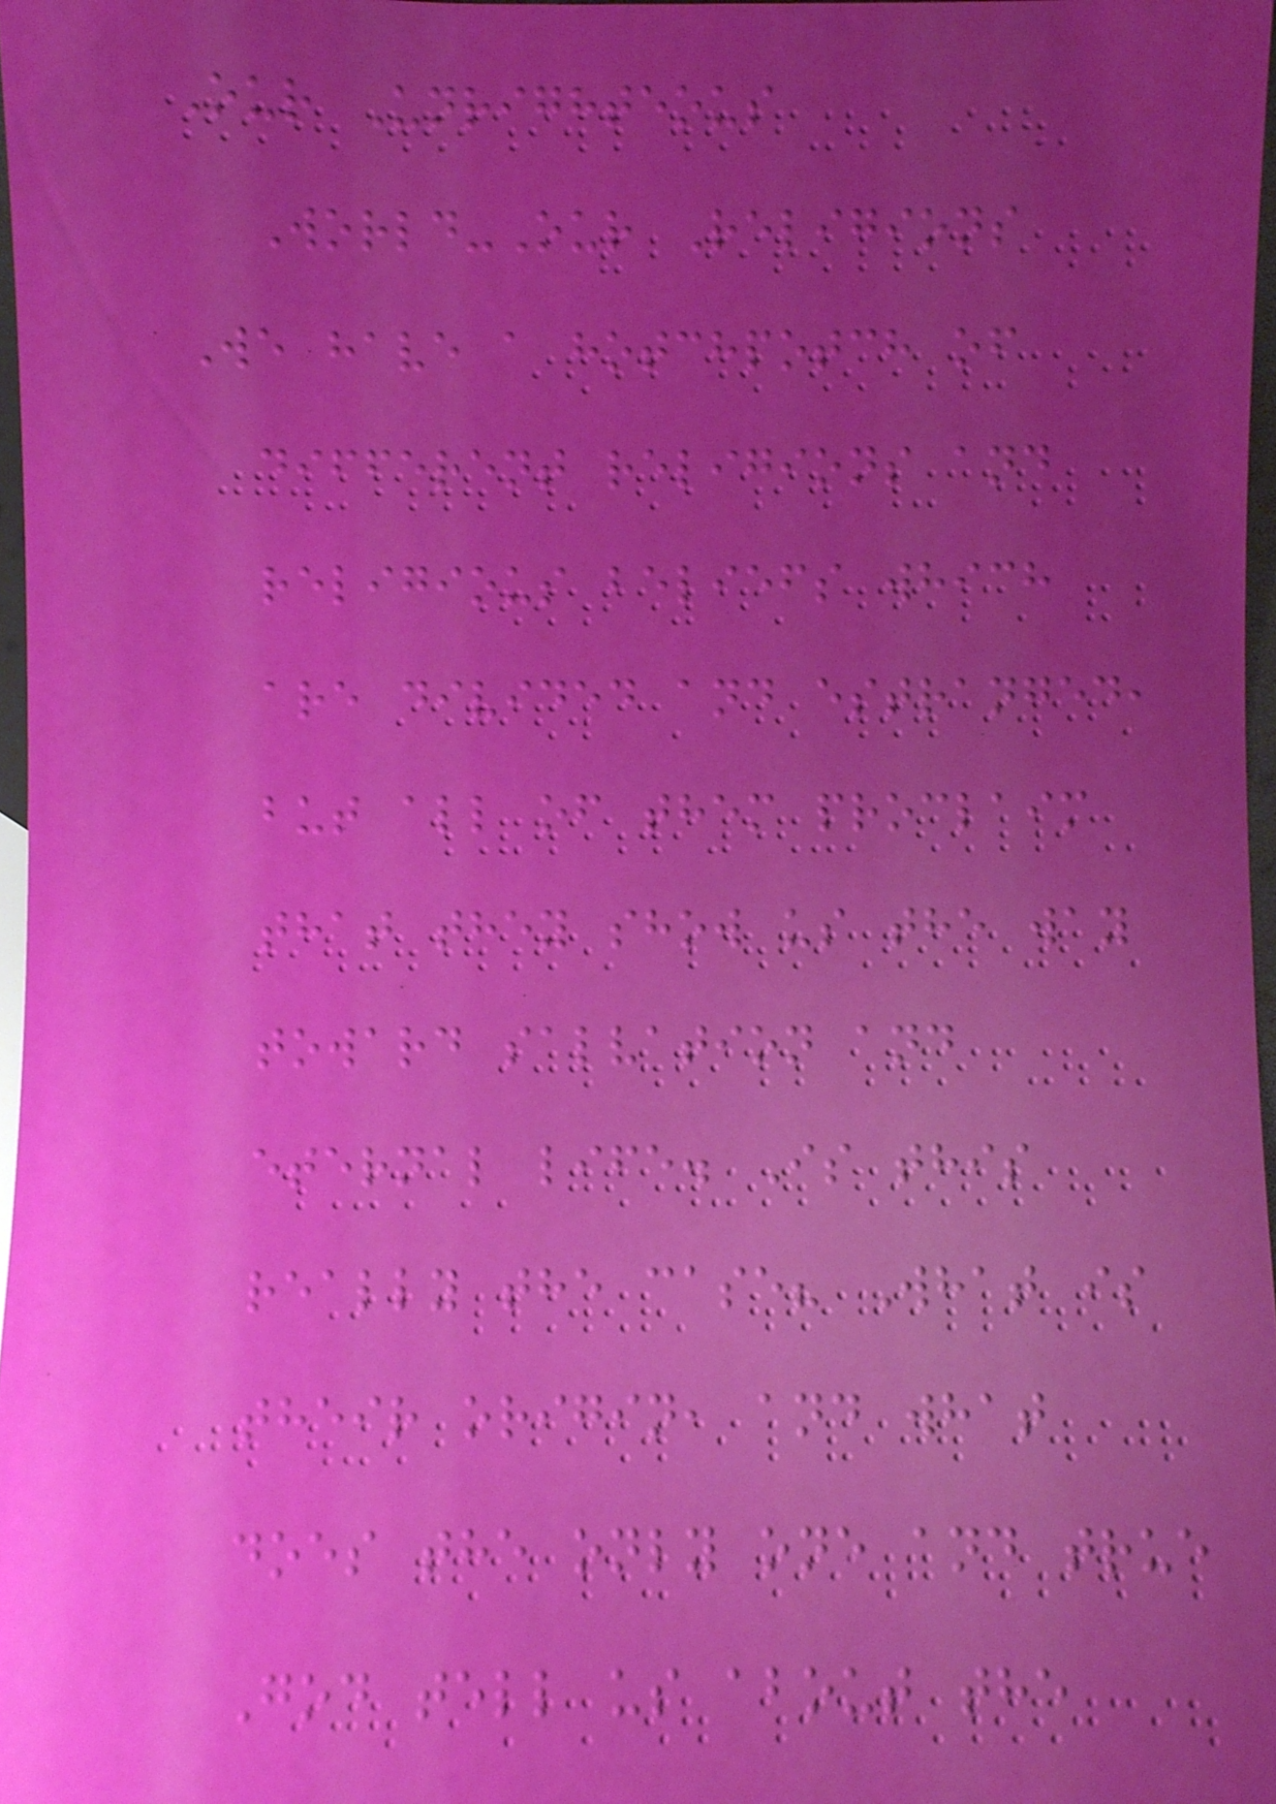Our Unrighteous
World-Our Religions
We have a hotchpotch of
different religions and
religious beliefs which
are divided and estranged,
but all of them proclaim
that they show us the way
toward salvation and
eternal life. Is this
really the case? What is
their origin, and what
does the only one and true
God tell us about the
